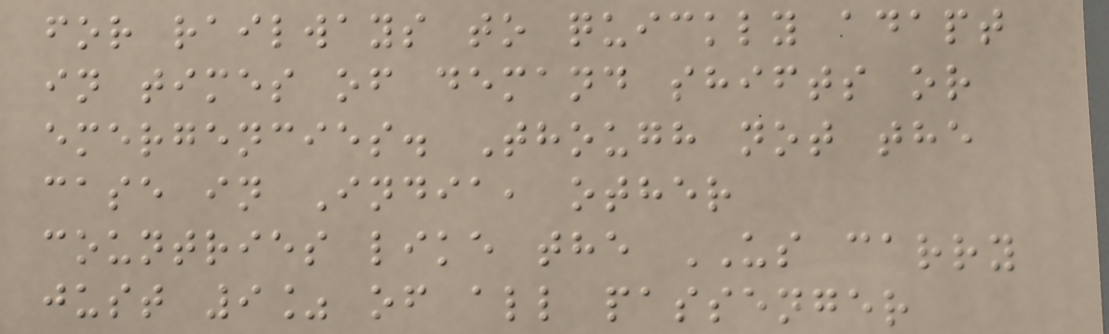for railways to quickly adapt
in times of demand shifts or
emergencies. Though not the
case in India, other
countries like the US carry
just 9% of all passenger
